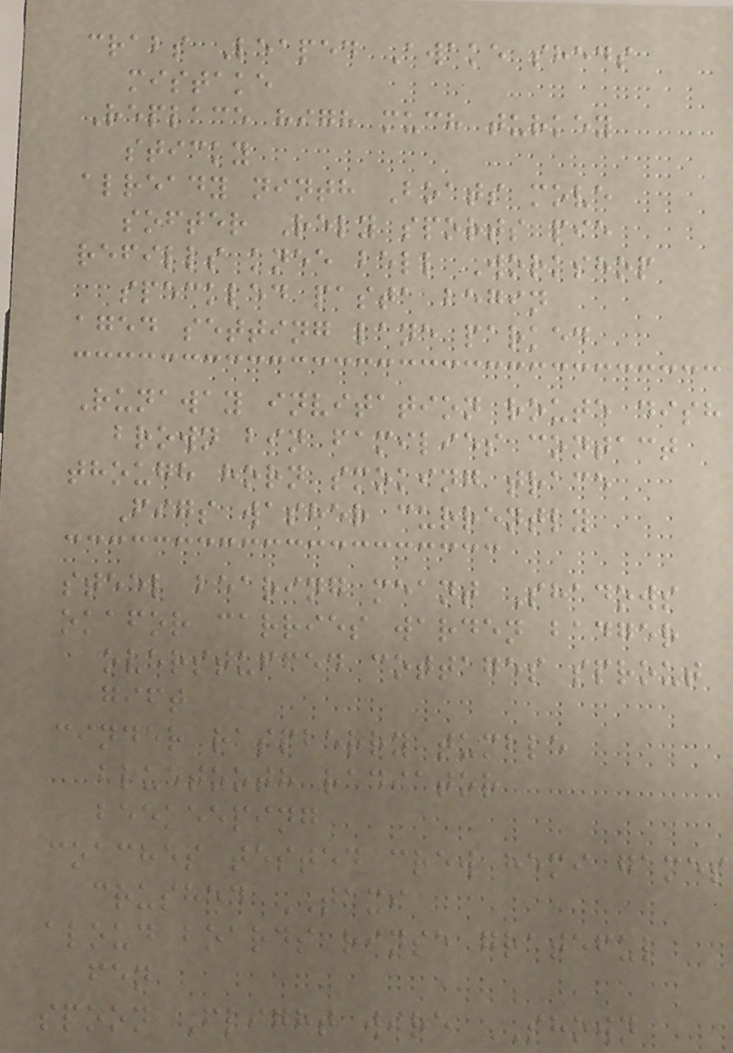crabs Leaped Awake sheds
mistake
Replace high much turkey
sticky
already ninth Boats move
softer Rely sports pie
refills knee bell Workshop
speckled pasta begin
aged setting lane parked
Runaway invitation route dish
brown bin families contact
though horn smoking trace
Figs washer currently
steel bearing meant Shadows
okafor carries warden badger
overstuffed cottages sprout
gift
cinder raspberry tumble
bluetooth radiator
beekeeping
coaches tested crew hemi games
crushed TAXI
aloud boards rinse grateful
fen
spoon Flight wire SHOWN
